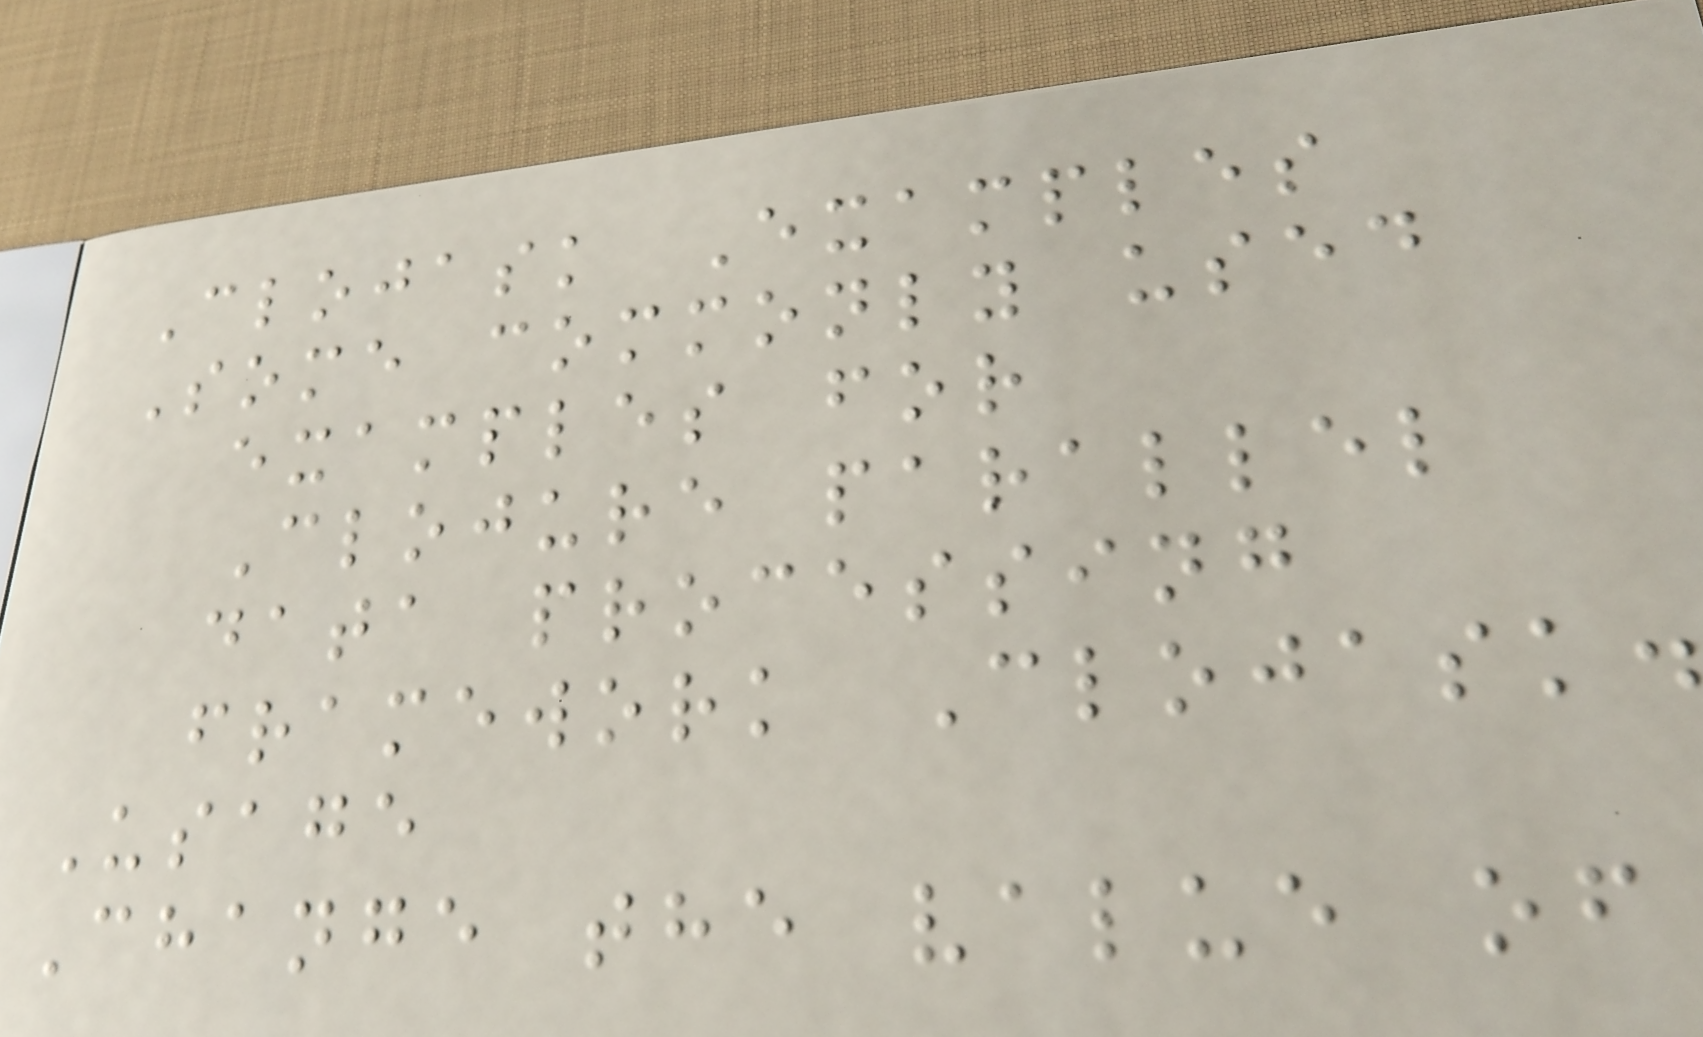Clojask Examples
Some commonly used
examples for
Clojure parallel
data processing
framework Clojask.
Usage
Change the value of
